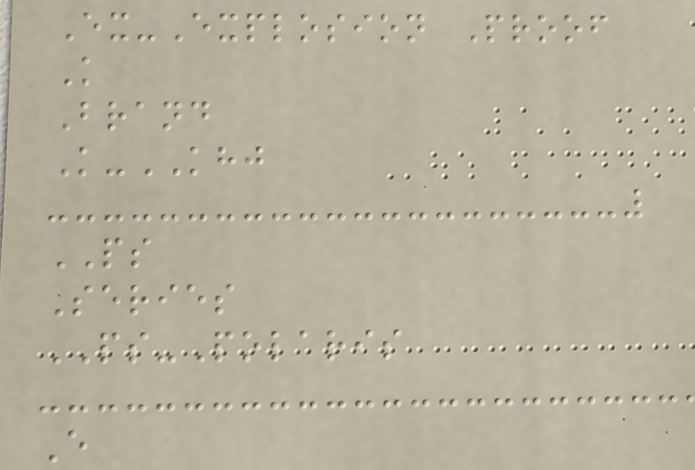Ex-Explosion Proof
K
Brand
K-KHJ
PS
Series
PS-Polaris
E
